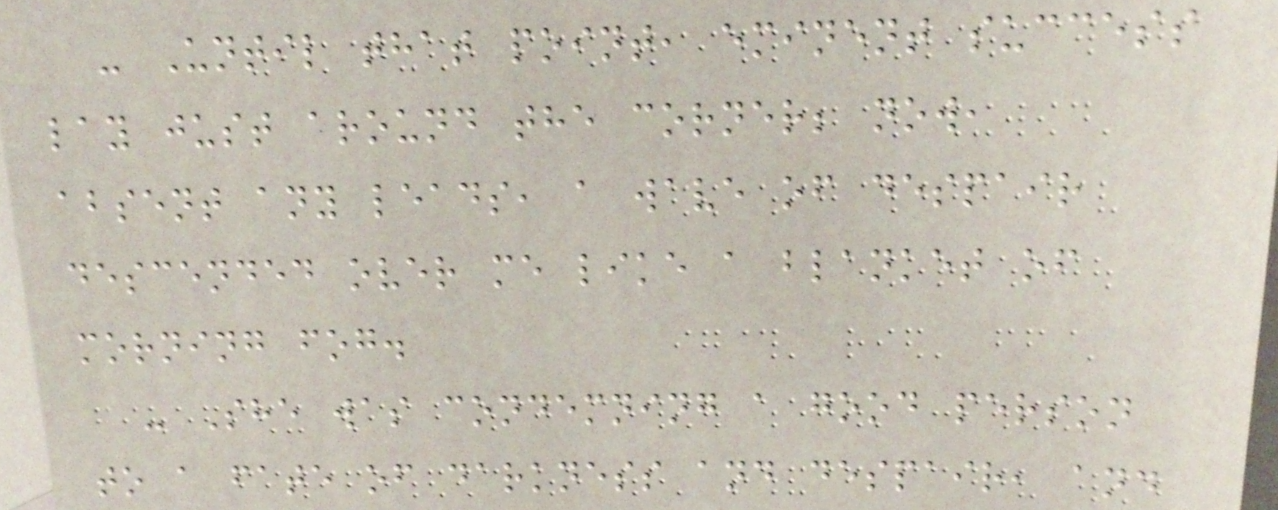- Until that point, eminent success
lay just around the corner; now,
absent any leads, a wave of despair
descended over me like a blanket of
morning fog.
- She was condemning a good person
to a fate of darkness and despair, and
